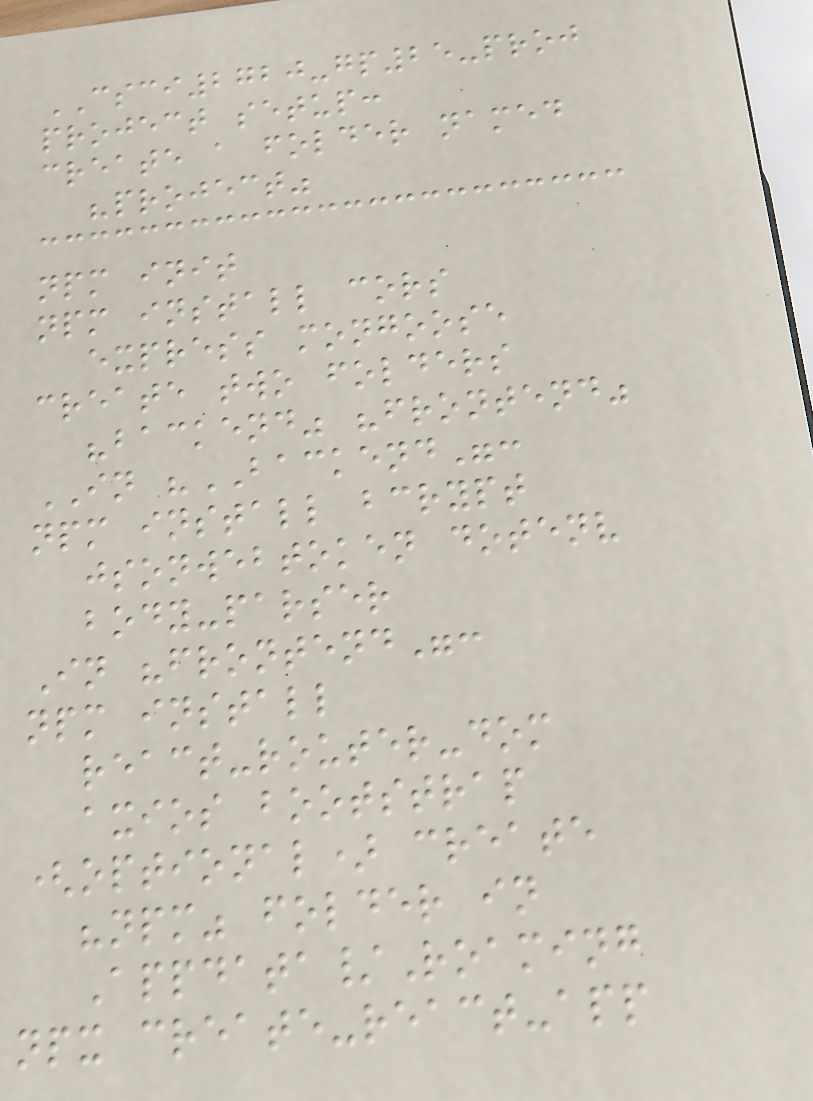CSCI2720-gp25-proj
project setup:
create a folder named
"project"
npm init
npm install cors
express mongoose
create two folders
"backend" "frontend"
IN "BACKEND":
npm install bcrypt
jsonwebtoken dotenv
body-parser
In "frontend":
npm install
react-router-dom
axios bootstrap
(optional) create
"npm" folder in
Appdata/Roaming
npx create-react-app
